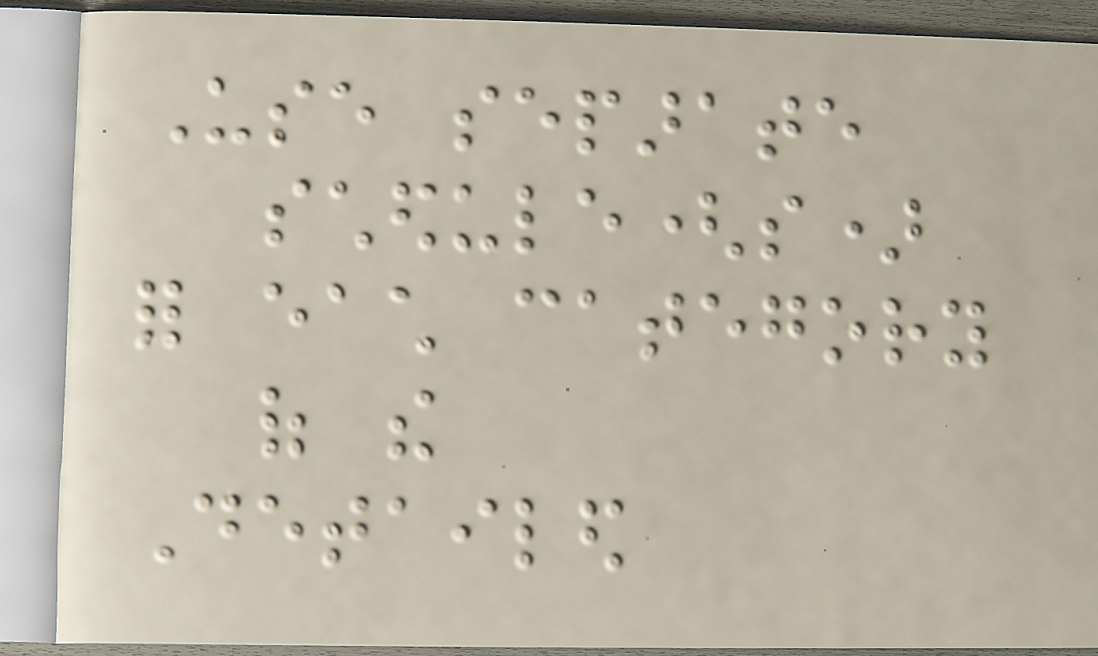Use separate
schedule(s)
for each category
of the
Detailed
